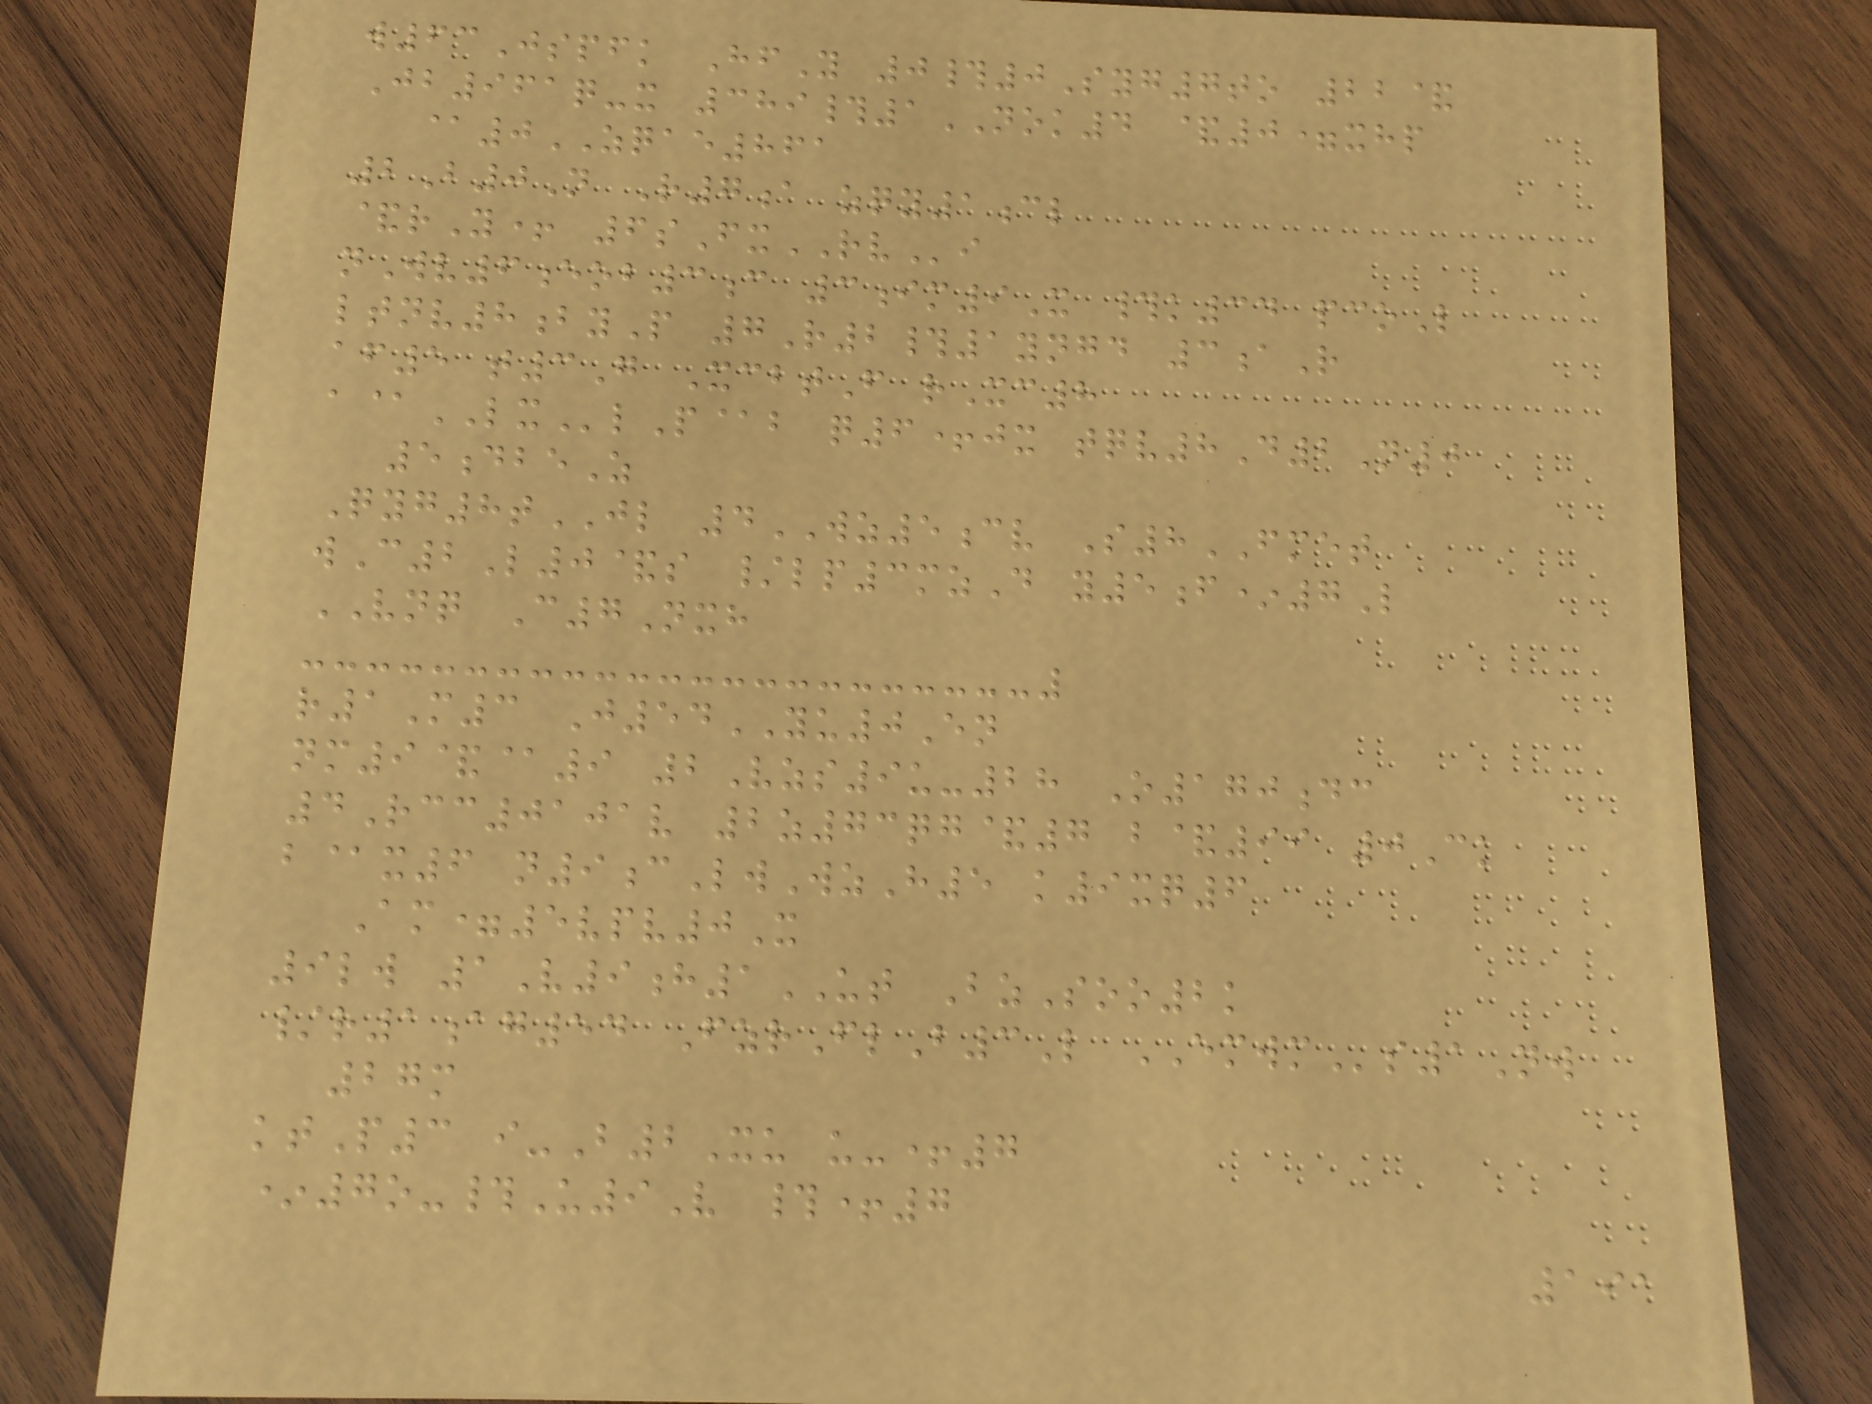w63Jspfk HfY 0#0Syg7to 22&
Jb961q-x 389#1NOK4 &0=xhp
@0ZQAE861
2B0N R7a zqy1cl
&rY+ 6sFxRVi
nWv6eob3c 3im9X #k34 pcoL
ltnv8byP 7R2#1yngd 3aR
af5 t3G XcbtF rXc8
a@LXlP@b q6+jx tqv8D2N0
5dbeZ
Qyg8tJL 4WZ5cv S8FMET
wC2L0&s /lp3mzD y5f*7L
VNQ C7Nxh
r1M3 J54YU0En
nm9&@9 2Vzs9u-28 O170dc
4Rcc0101v 2z73qg&7 b&99 0Ck
b@x6 n9cLwWzH5 k9xq6
Am=5vpv0X
9lw 1V9h1UT BzSoo2k
/r1ag54 FzrFlB3L EMWMs1Nw
27m
ktP3 i-B2Xu u-+7
*7o-#U9V #+7
191
